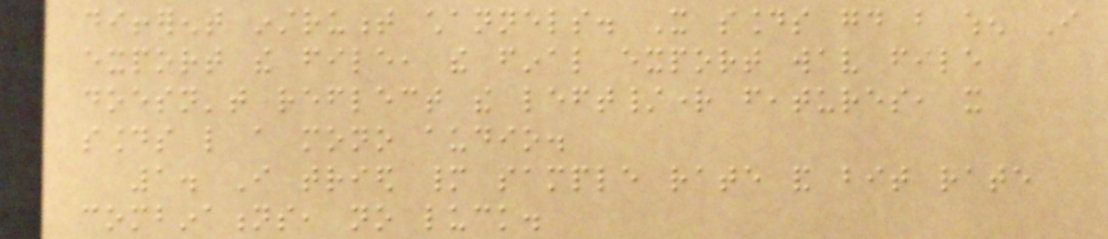different instrument channels. It sounds good but when I
export the file, the final export wav file
doesn't reflect the left/right features, it
sounds like a mono audio.
1. I tried many sample rate and bit rate
combinations, no luck.
